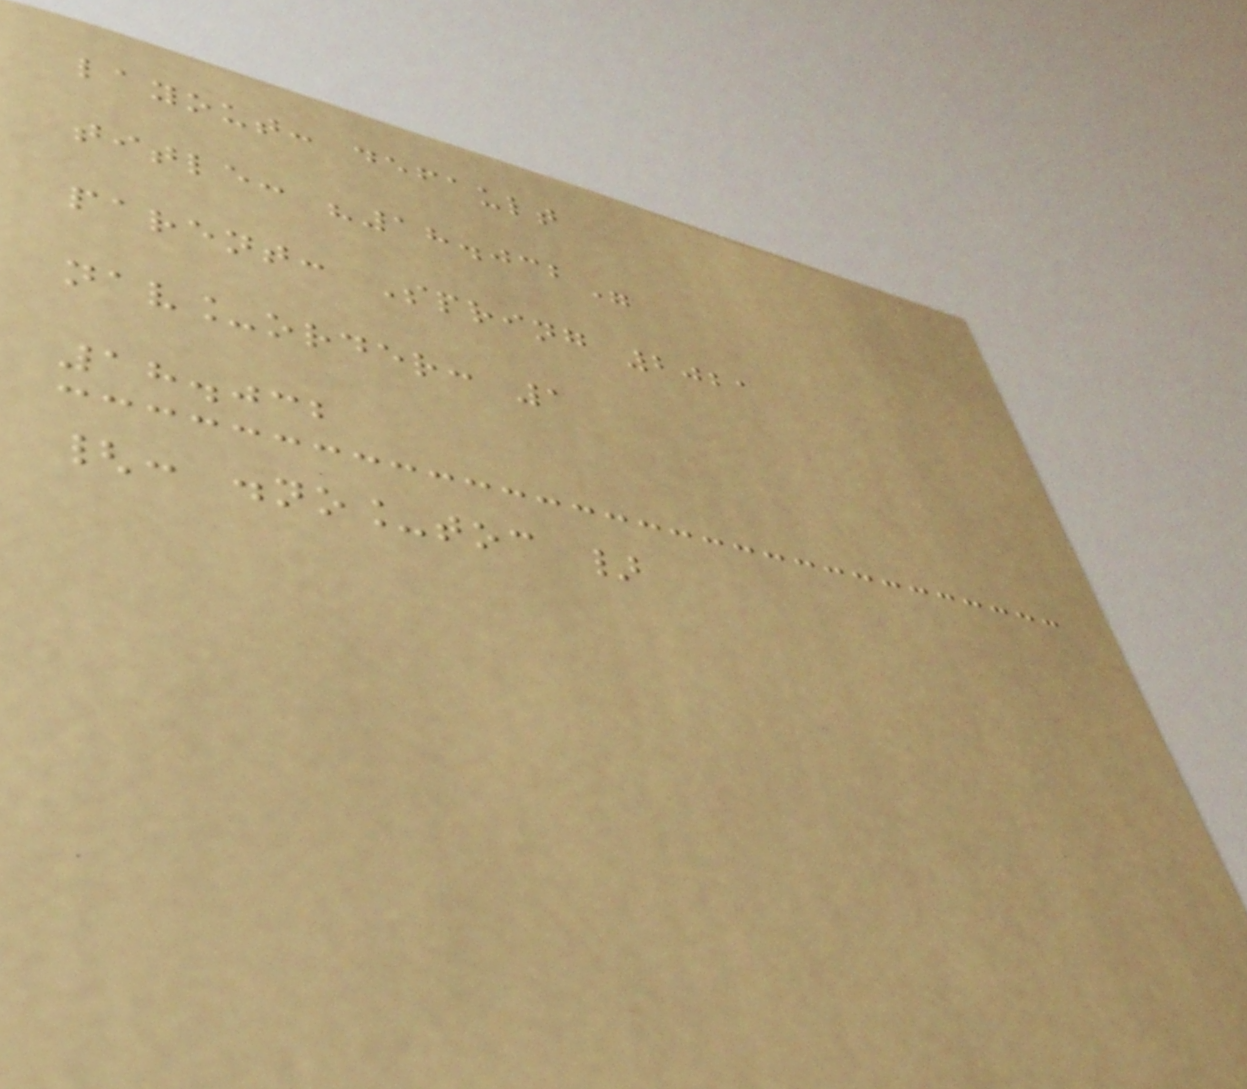layout: default
title: "18.032"
parent: Spring 2021
nav_order: 1
18.032
{: .no_toc }
